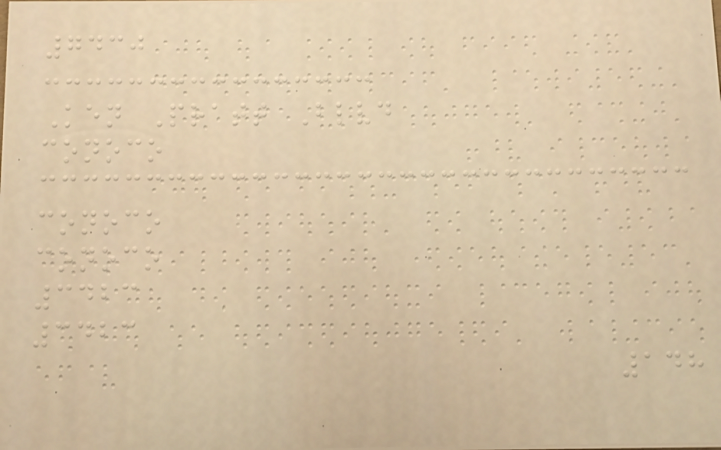7430
Ken Pratt Blvd
conoco
conoco
conoco
3423
3423
148
